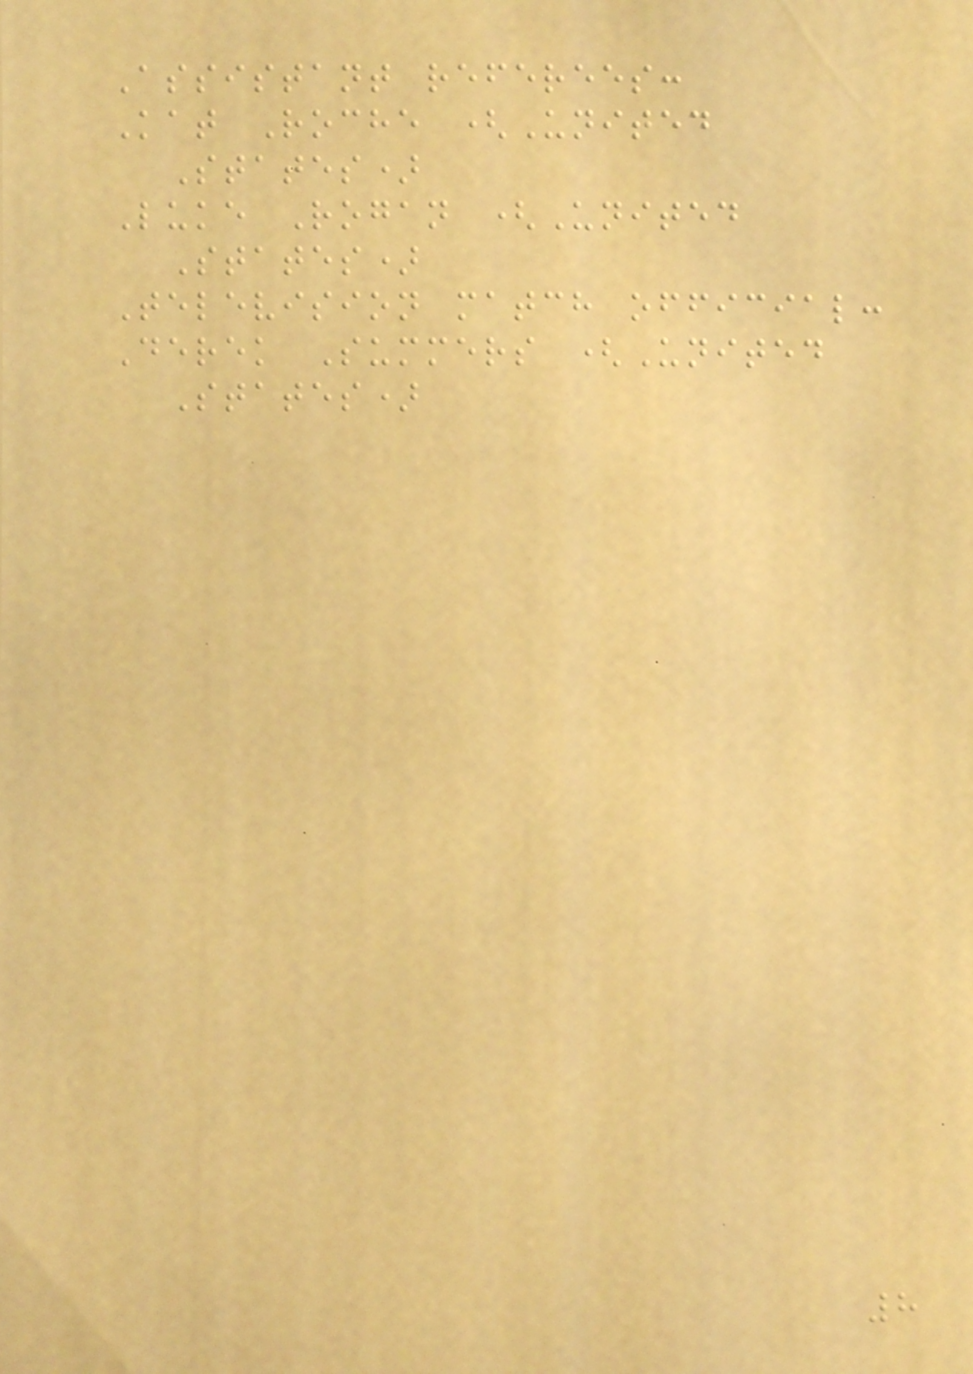Assistant referees:
Kat Roche (United
States)
Luke Rogan (United
States)
Television match official:
Derek Summers (United
States)
8
